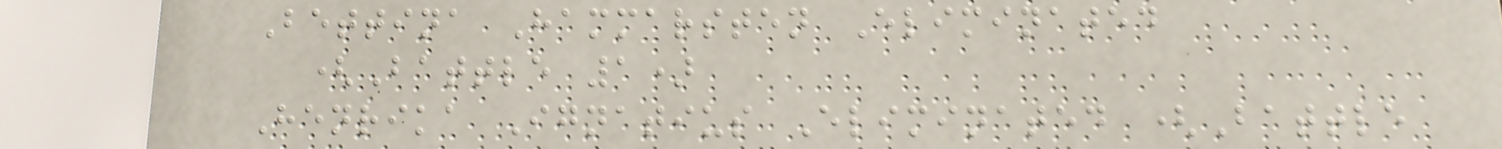Bettina Hammarsten Eliminated
(Battle 1)
Henrika Ignatius Eliminated (Battle
